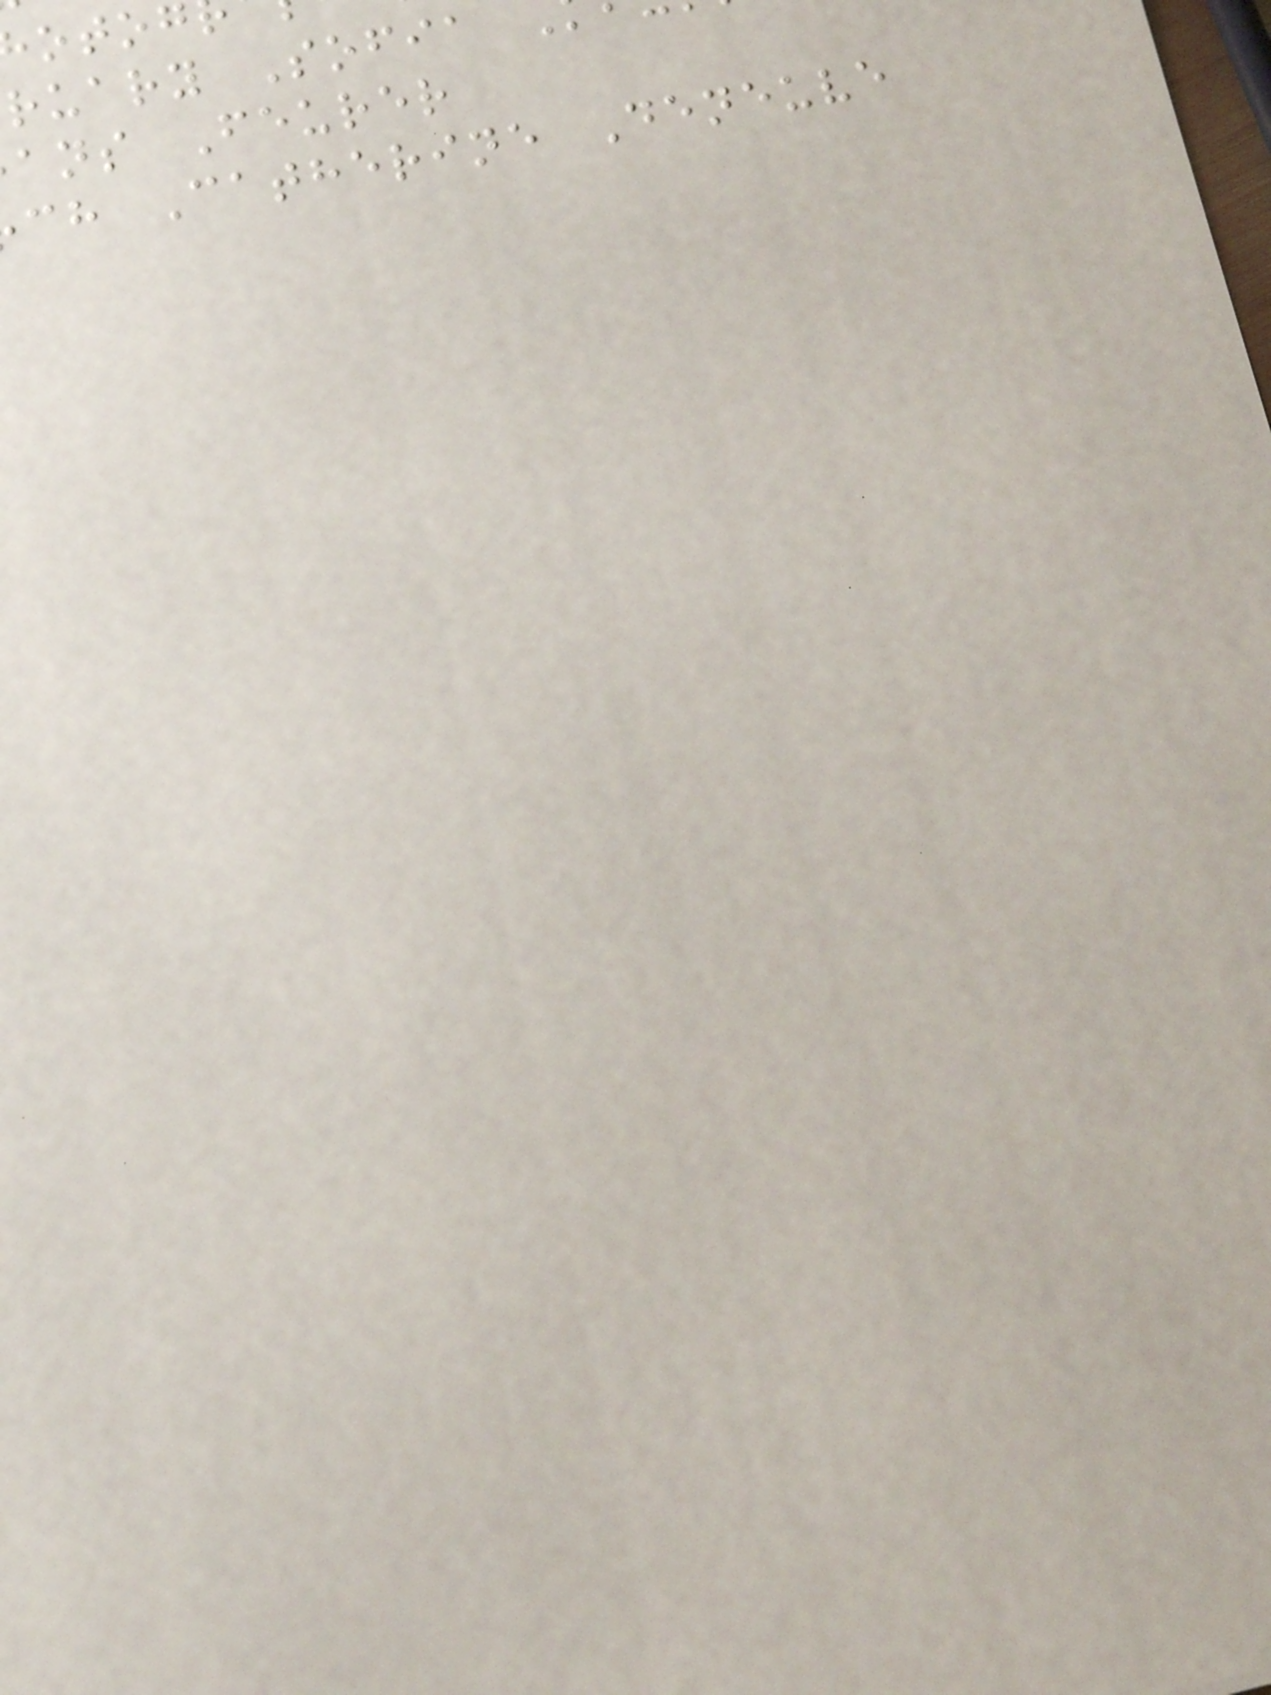ruary Sofia
ans Feurer
ch Catherine Deneuve
